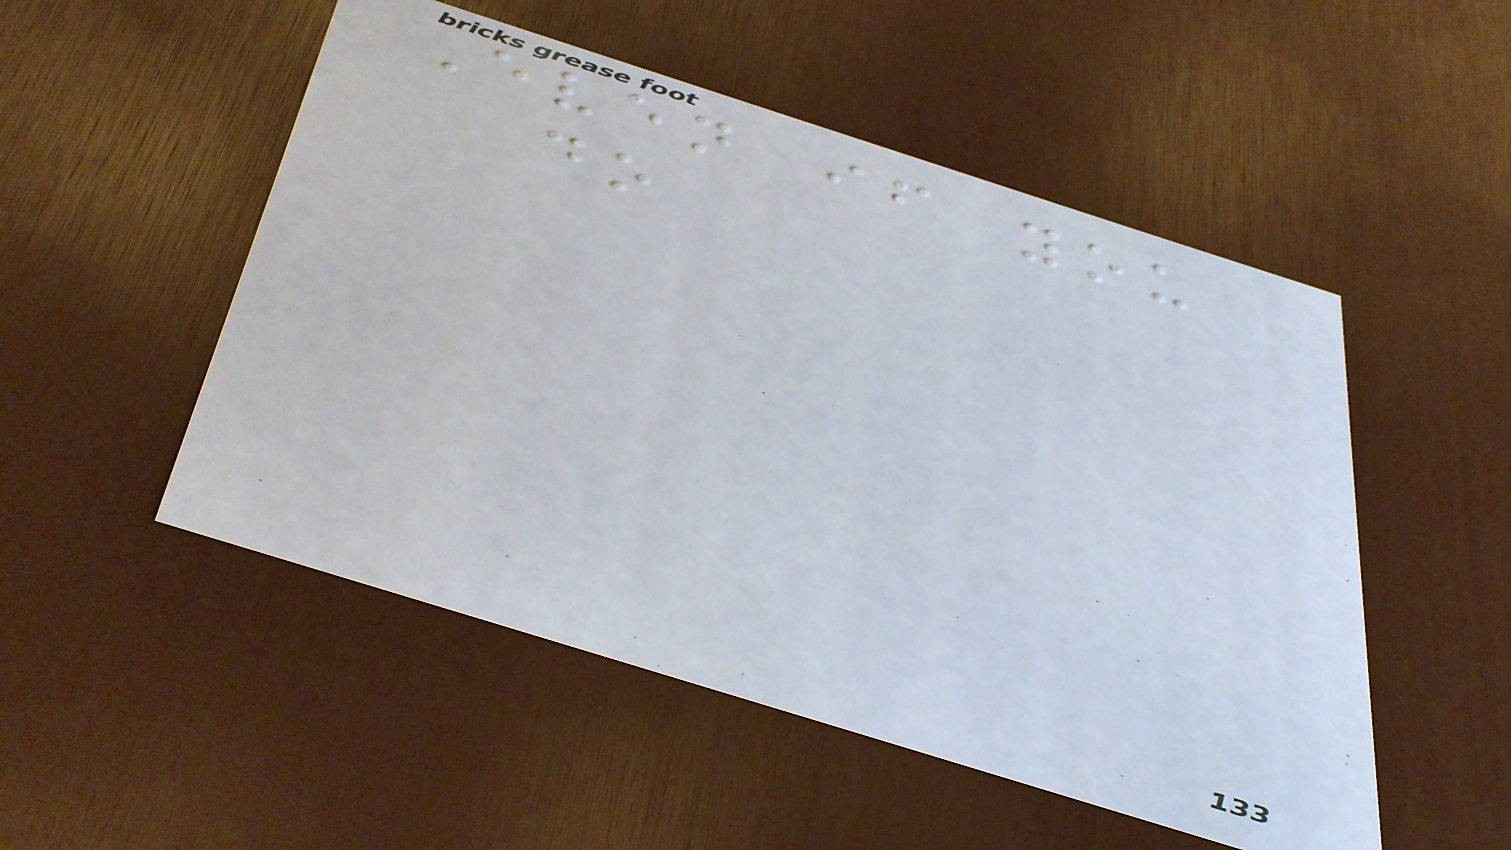Even if you
do
